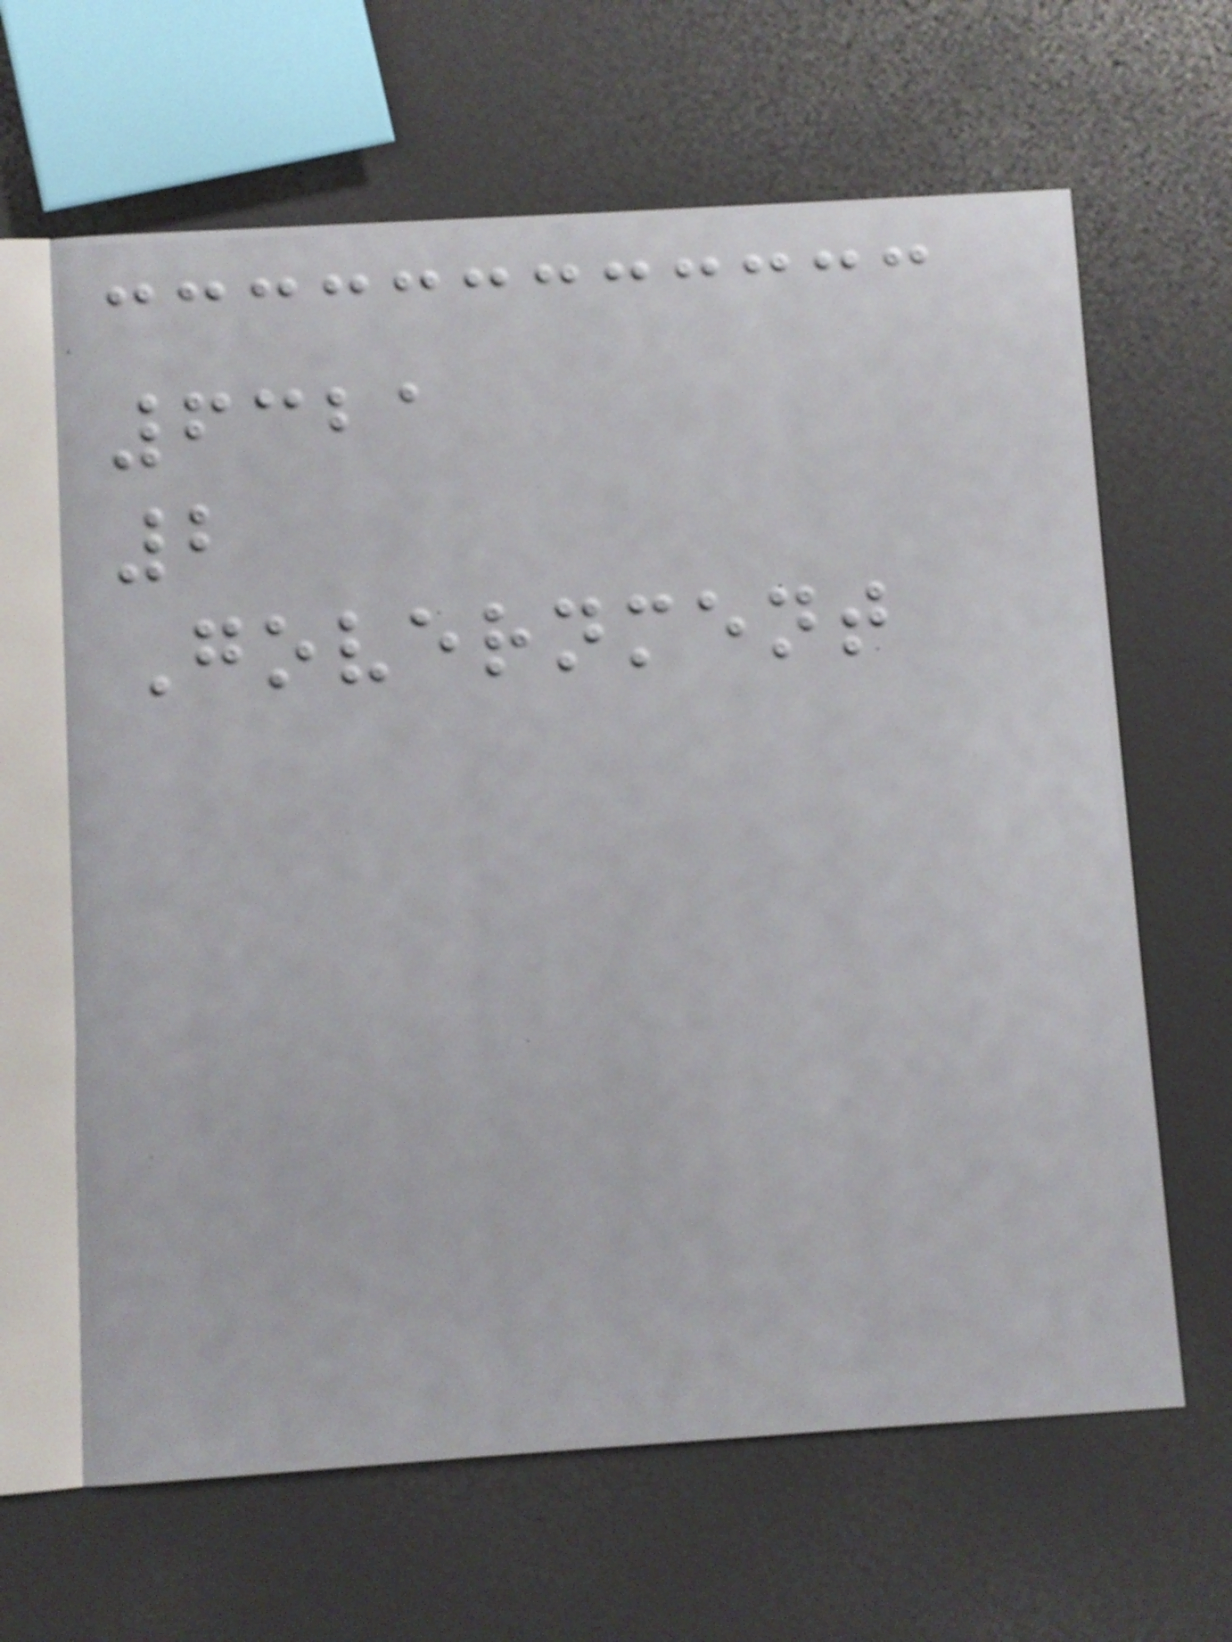6321
2
Government
